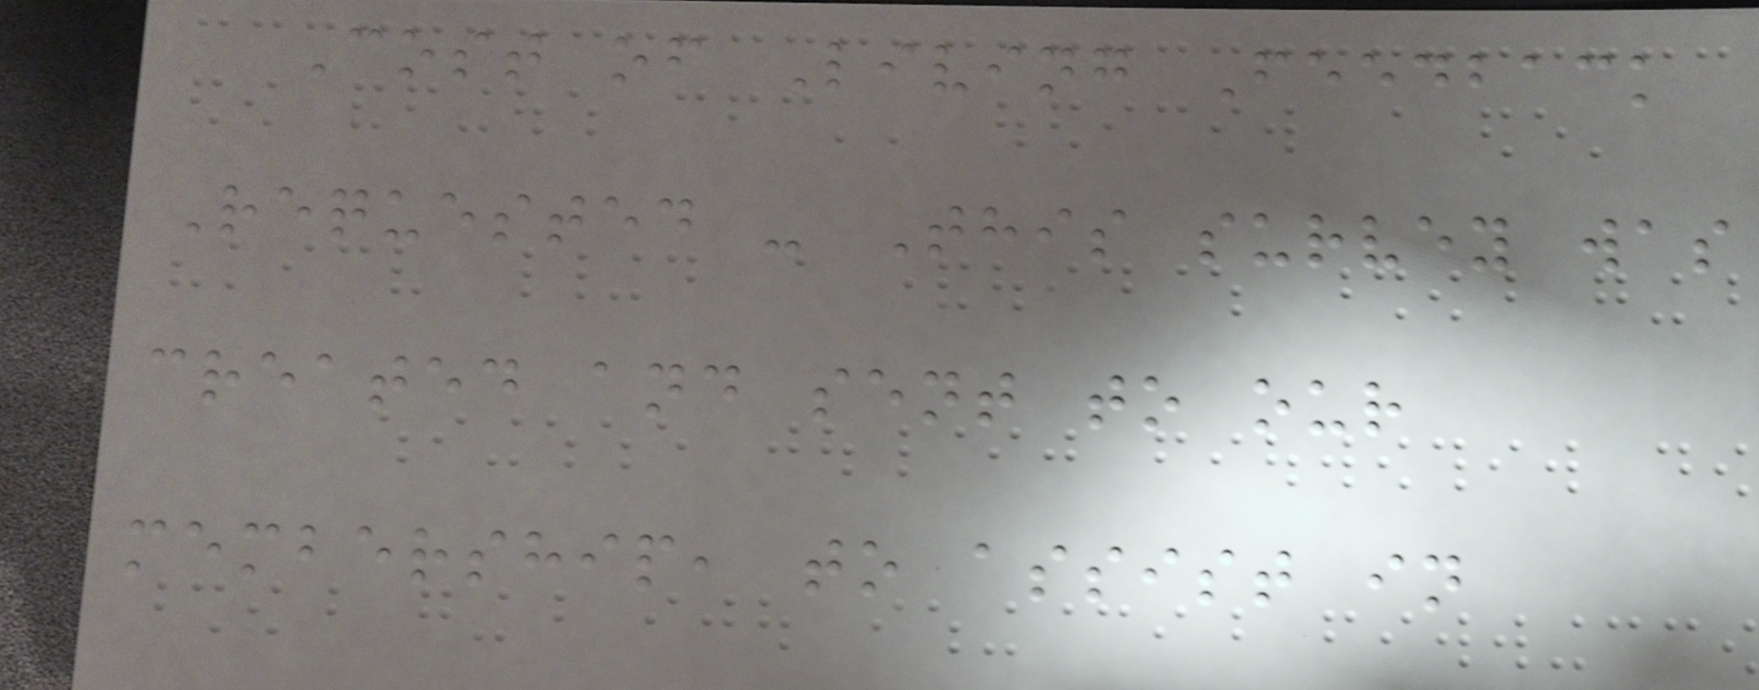Cost of Living Feedback
Requested - This survey was
created and sent to our
membership, to assist in
